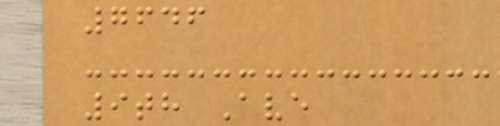7646
9th Ave
